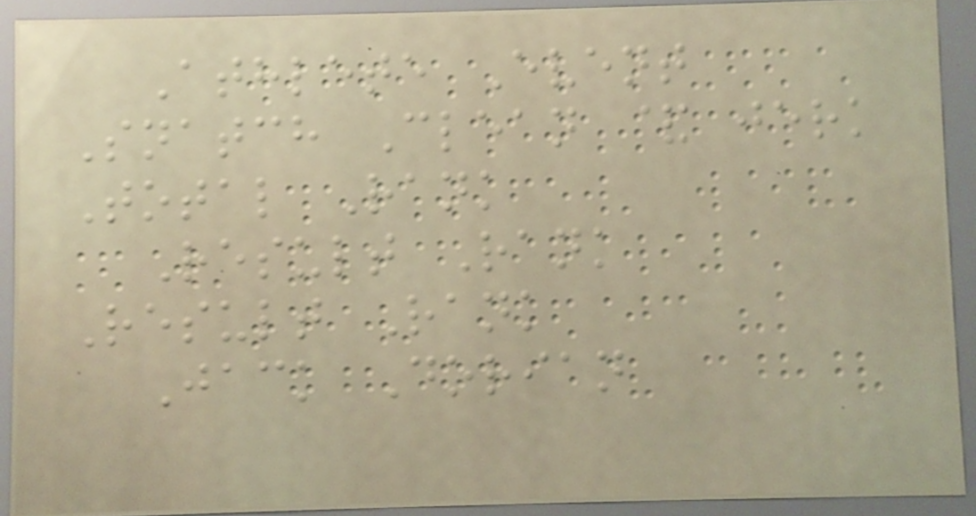Athlete Event
Snatch Clean & jerk
Total Rank
Result Rank
Result Rank
Jack Dorian
